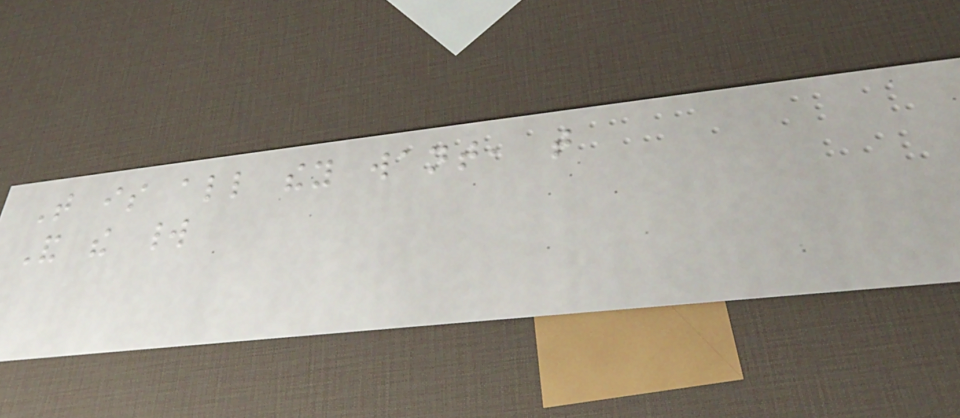That is all they want, that
And the world
